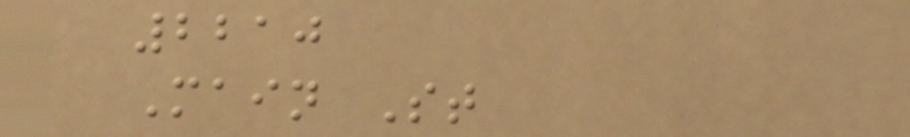2210
Main St
